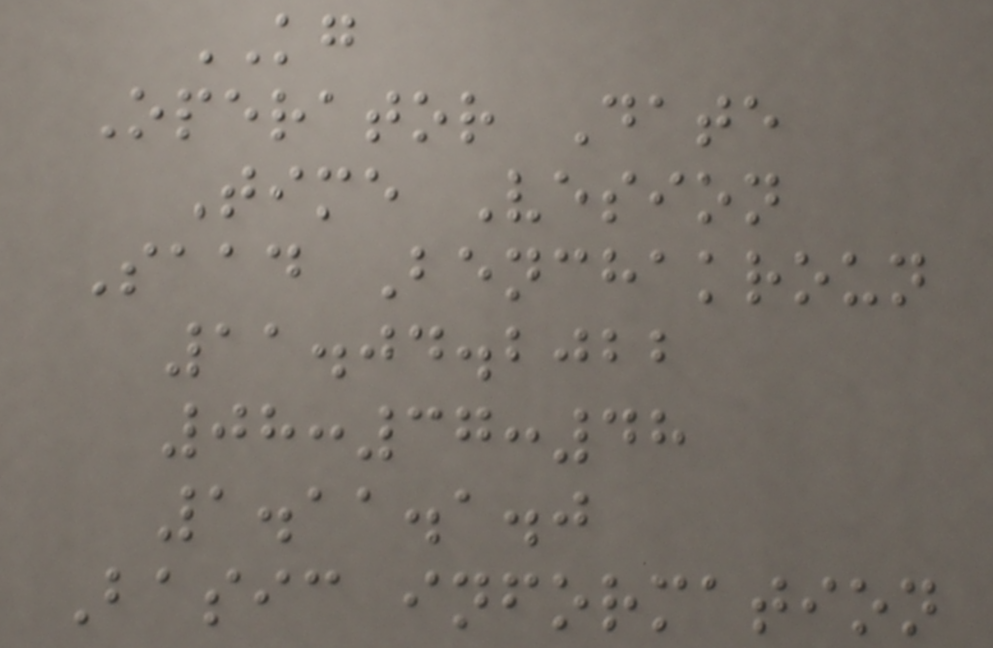KG
Operator Date
Time Vesion
Saad Benchakroun
11.04.2022
08:37:48
1.11.1.0
Basic information
